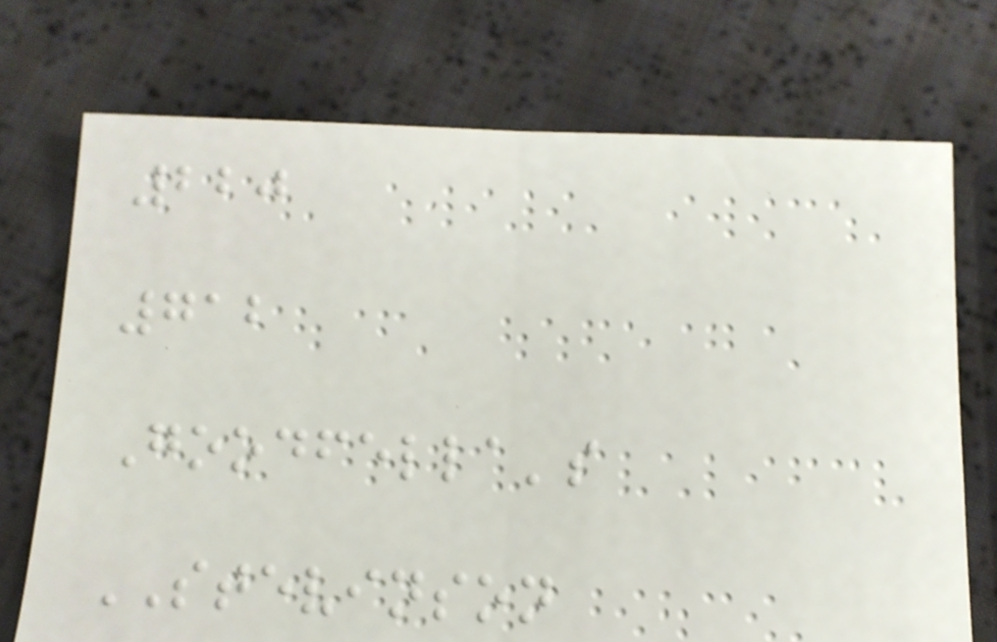220
712
Goodfella's
STEVINSON
